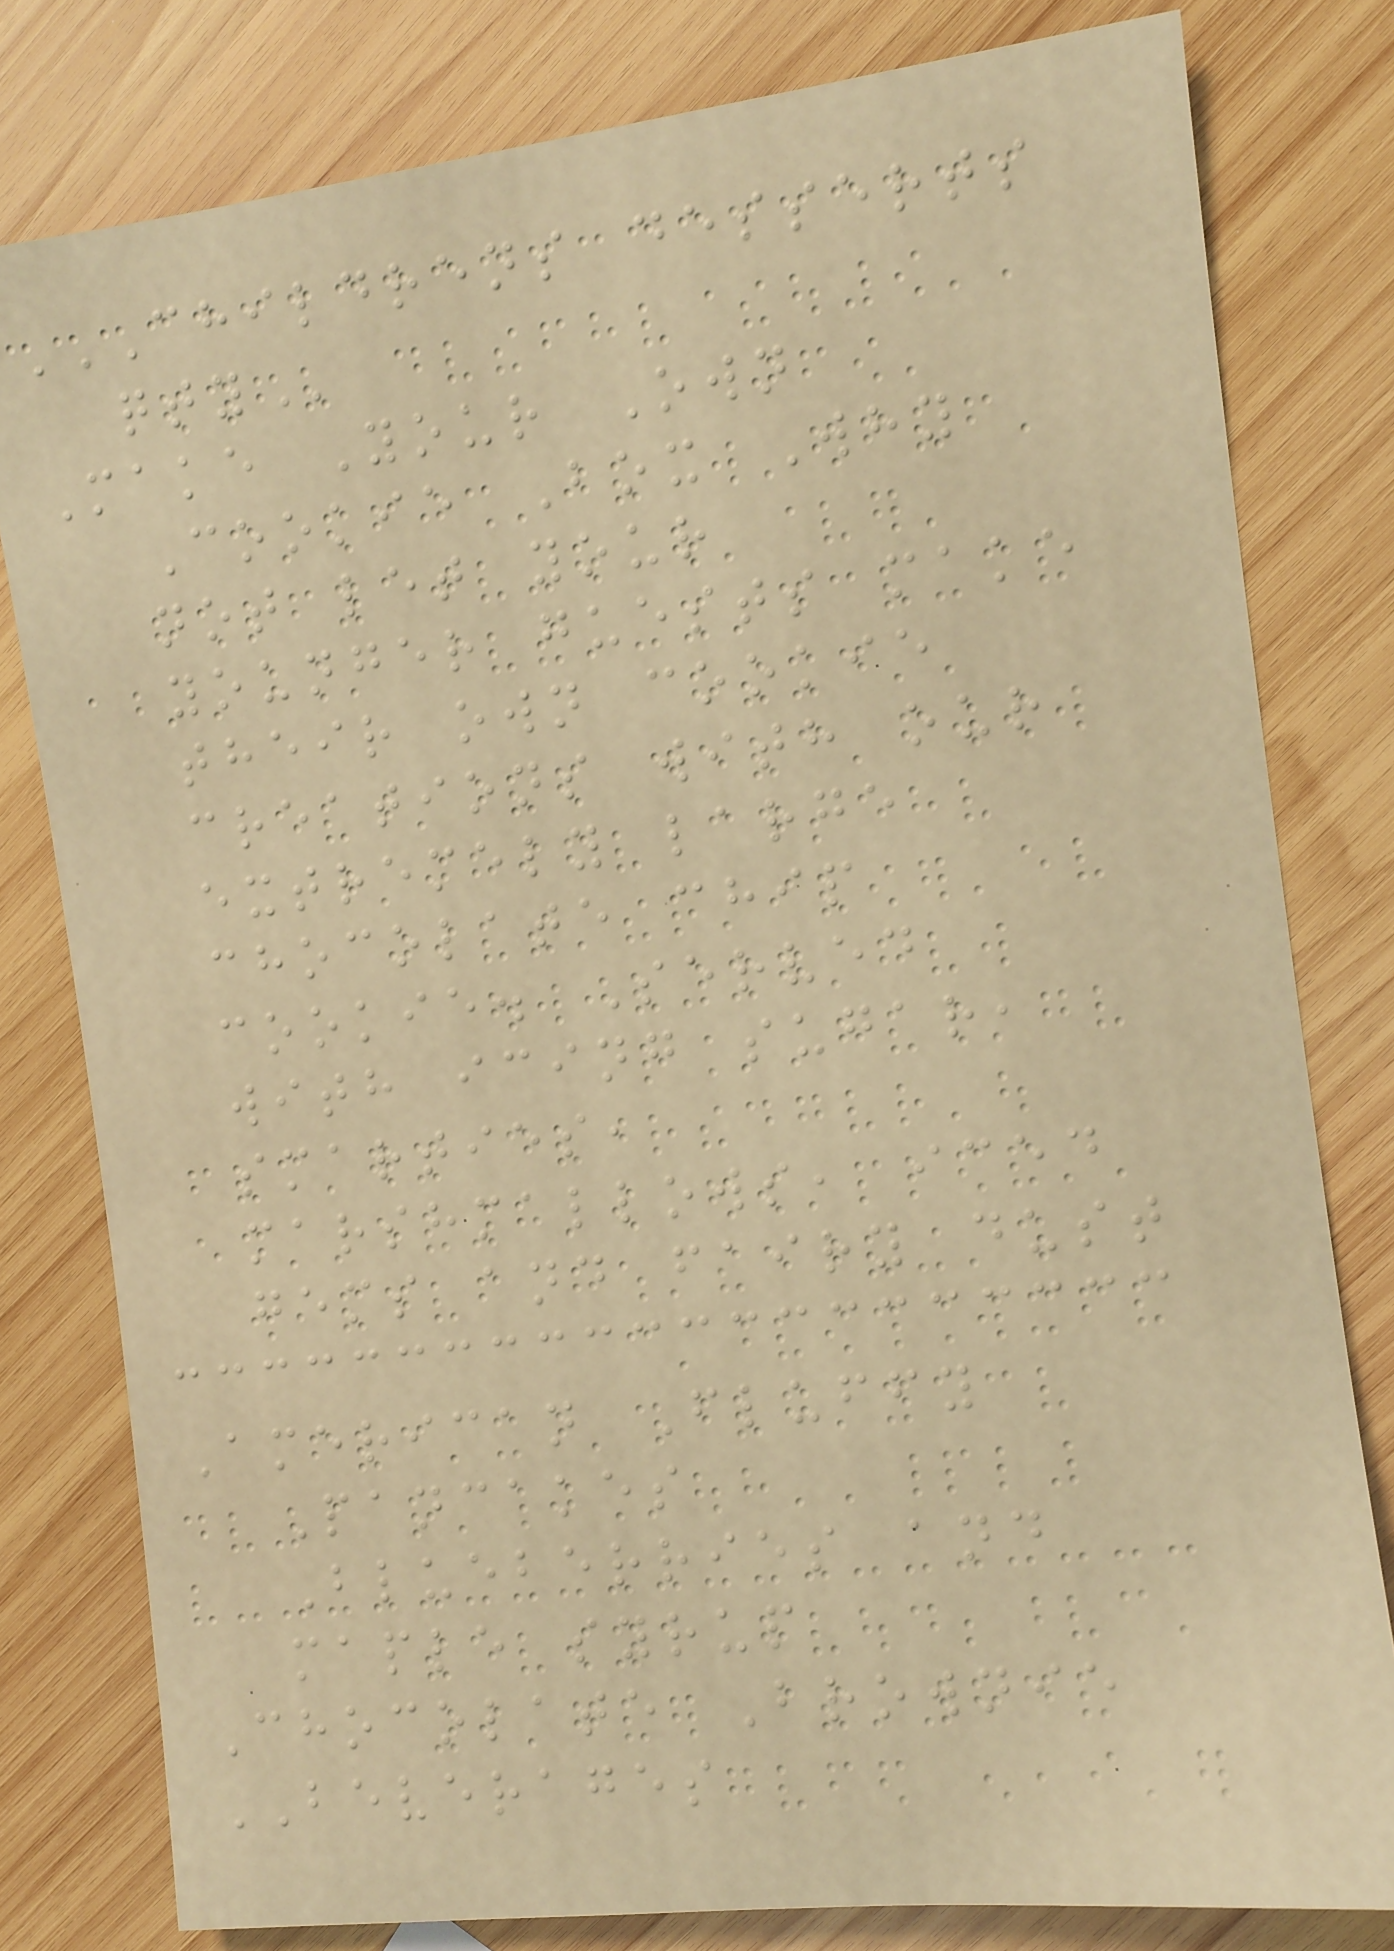CHILDRENS DESSERTS
QTY
Make Your Own
Cookie Box Why
not let your
younger guests make
their own cookie
creations with our
extremely large
chocolate chip
cookie. Served
with icing sugar,
smarties,
marshmallows, iced
gems and fairy dust
American Fluffy
Pancakes
Blueberries and
maple syrup
Chocolate Brownie
BEVERAGES
